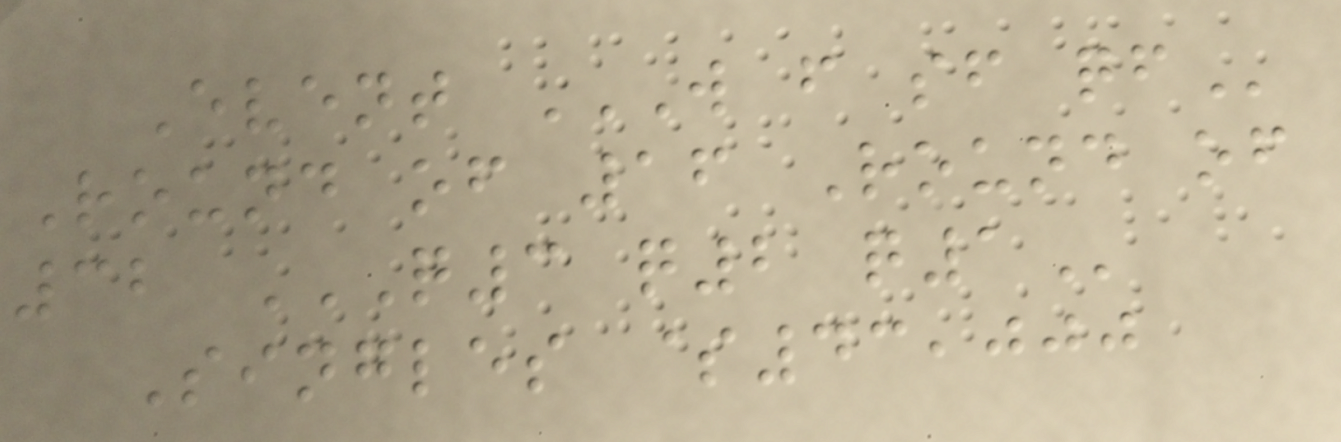Event W F SF QF
Round of 16 Round of
32 Q3 Q2 Q1
Singles $43,000
